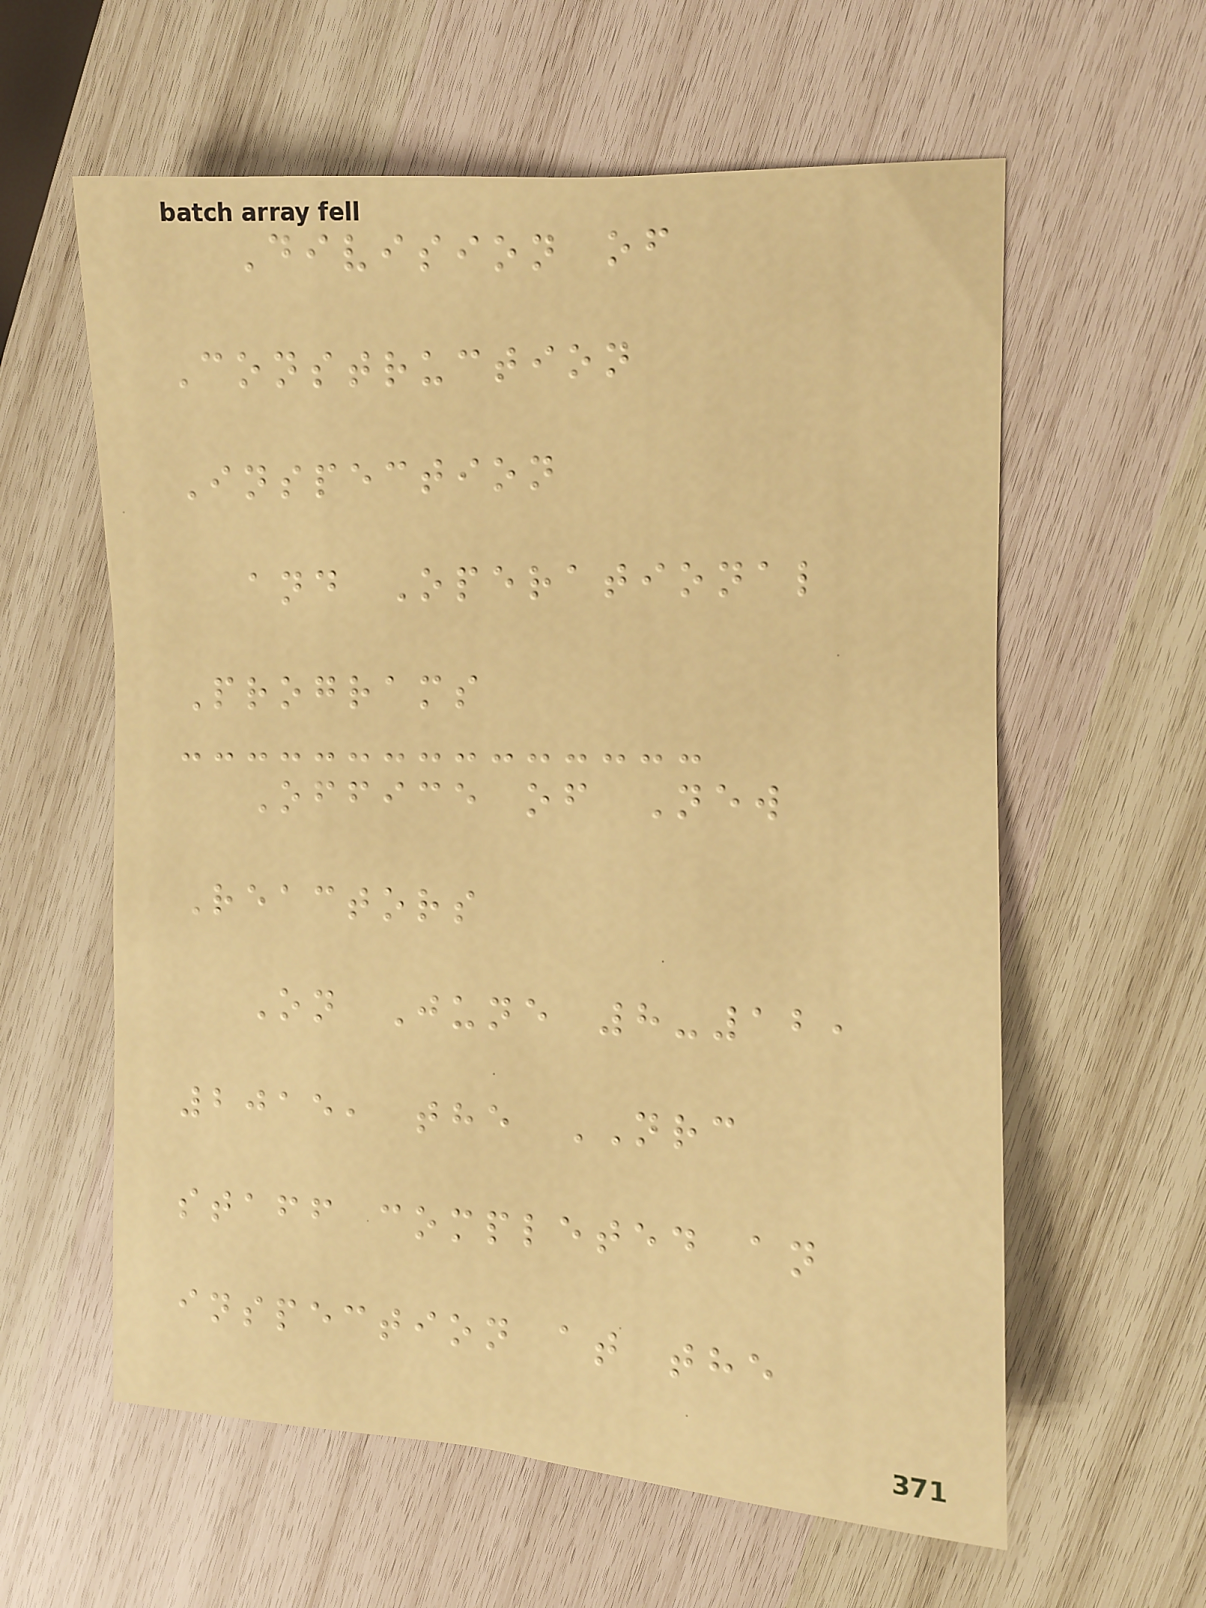Division of
Construction
Inspection
and Operational
Programs
Office of New
Reactors
On June 8-12,
2015, the NRC
staff completed an
inspection at the
